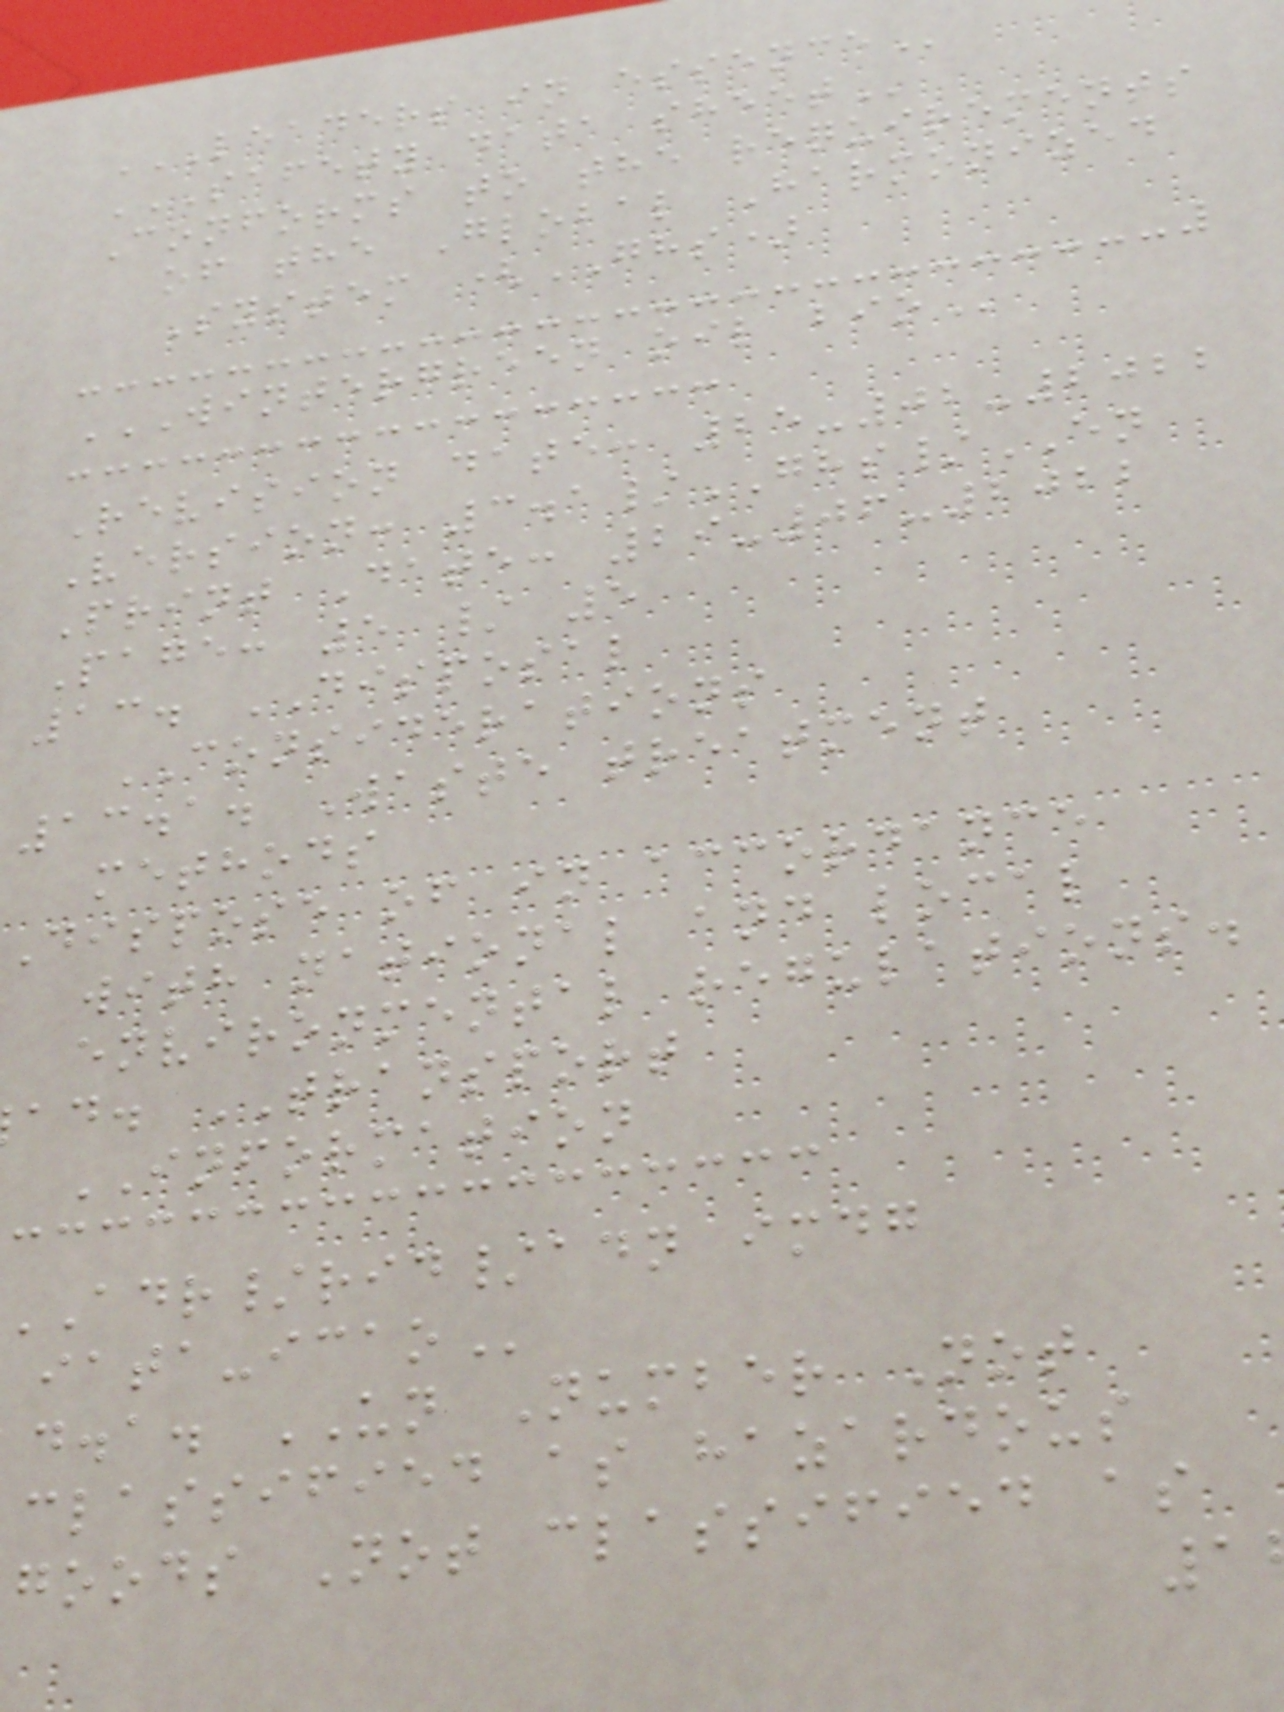LEADERS IN ESSENCE
SAFETY DATA SHEET
Conforms to the requirements
of the Global Harmonized
System (GHS)
WINTERGREEN OIL BIO
Revision date: 25-02-2022
Version: 3.1/GHS/EN
Print Date: 29-06-2022
Page: 5 / 5
13. DISPOSAL
CONSIDERATIONS
13.1. Waste treatment
methods
Dispose of in accordance
with national and local
environmental regulations.
ad. TRANSPORT
INFORMATION
adr/rid/adn imdg
d.a. UN Number Not
classified as hazardous
goods Not classified as
